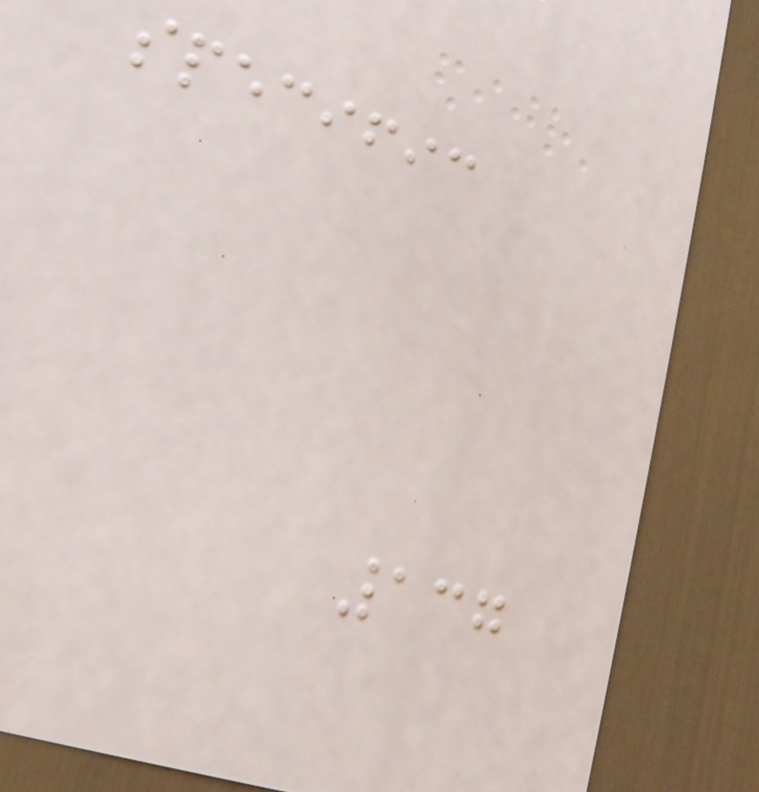specific
137
